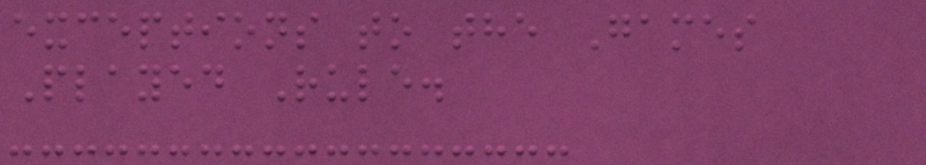exceptions to the Games
Played Rule.
